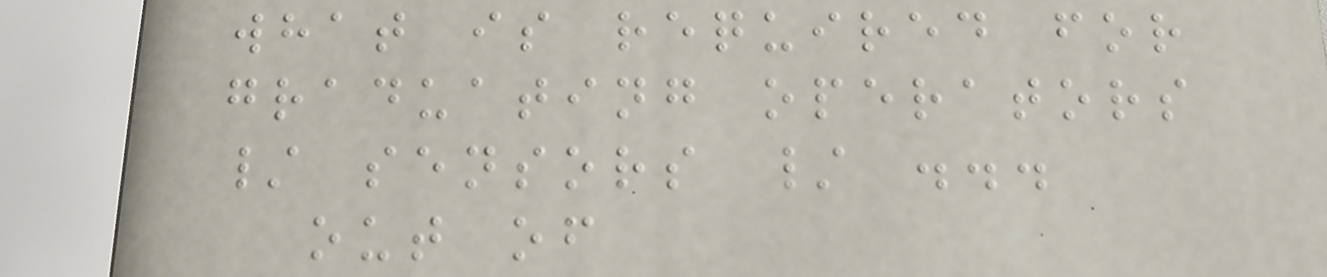what is required for
graduating operators
/ sensors / ...
out of
